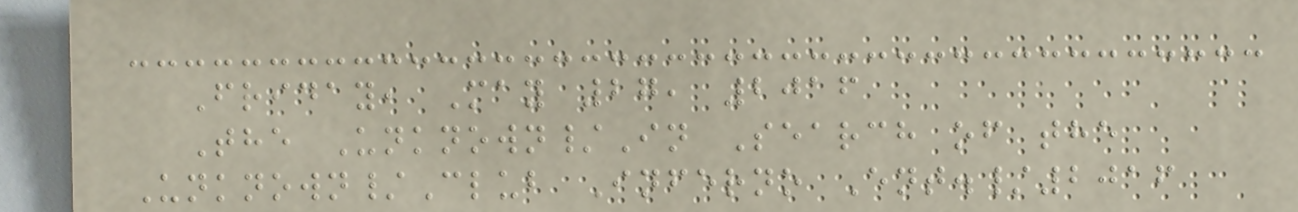Friday, May 27, 2016
The Unknown/In Search of the
Unknown/Club Inferno Ent./2016
